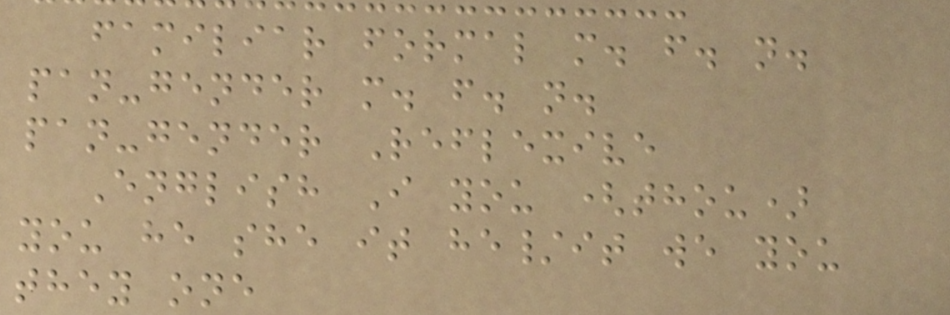familiar formal m. f. n.
pan-gender m. f. n.
pan-gender Reflexive
English I you (thou)
you he she it he/it we you
they one
